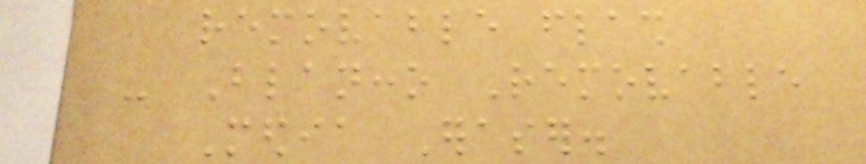removable flash
- Blancco Removable
Media Eraser.
